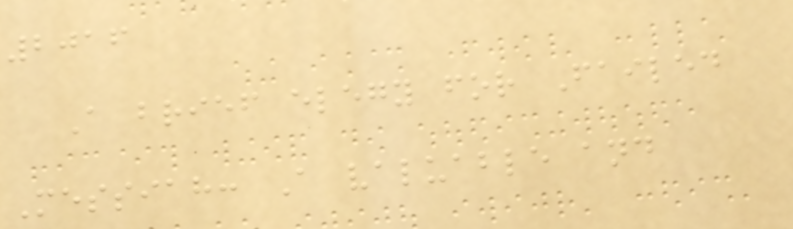2016
A brief elegy for Failed
Messiah: A valuable and
